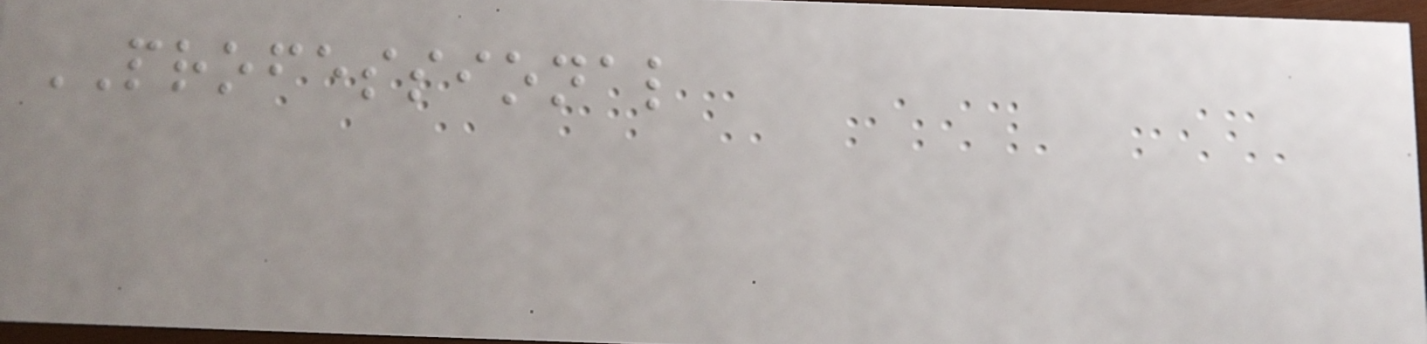PROFESSIONAL
